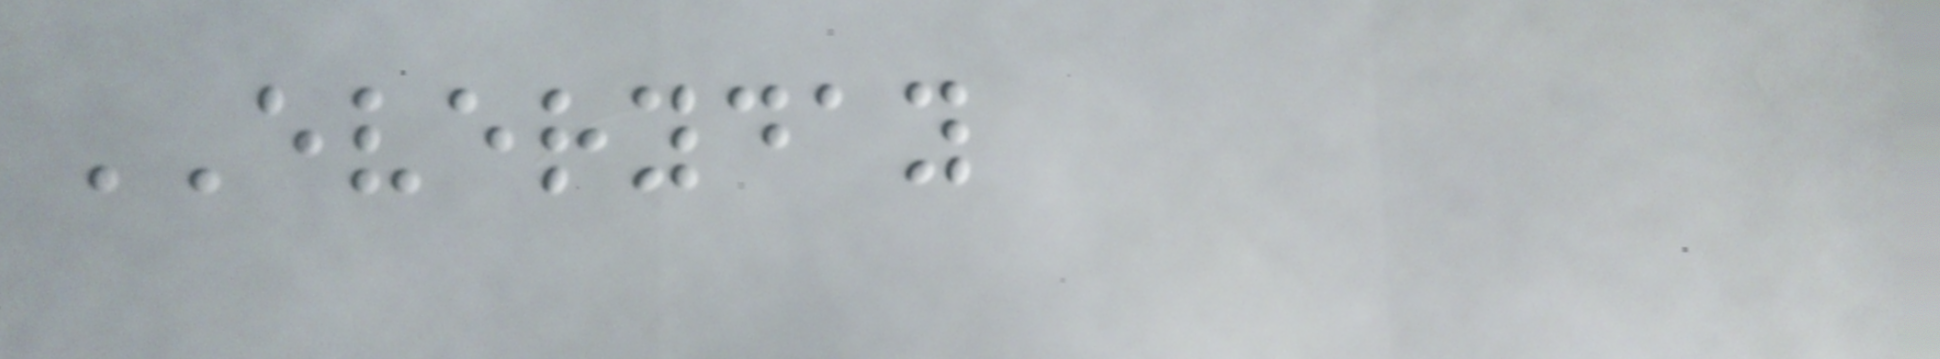EVERYDAY
